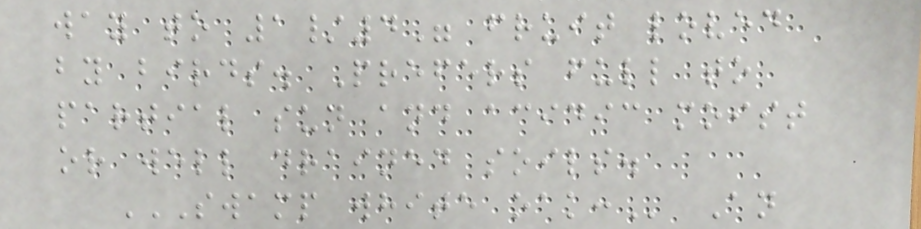way to 1/4" fruit loved
by birds. Prefers full to
partial sun and acidic moist
or well drained soils.
SWAMP WHITE OAK: An
